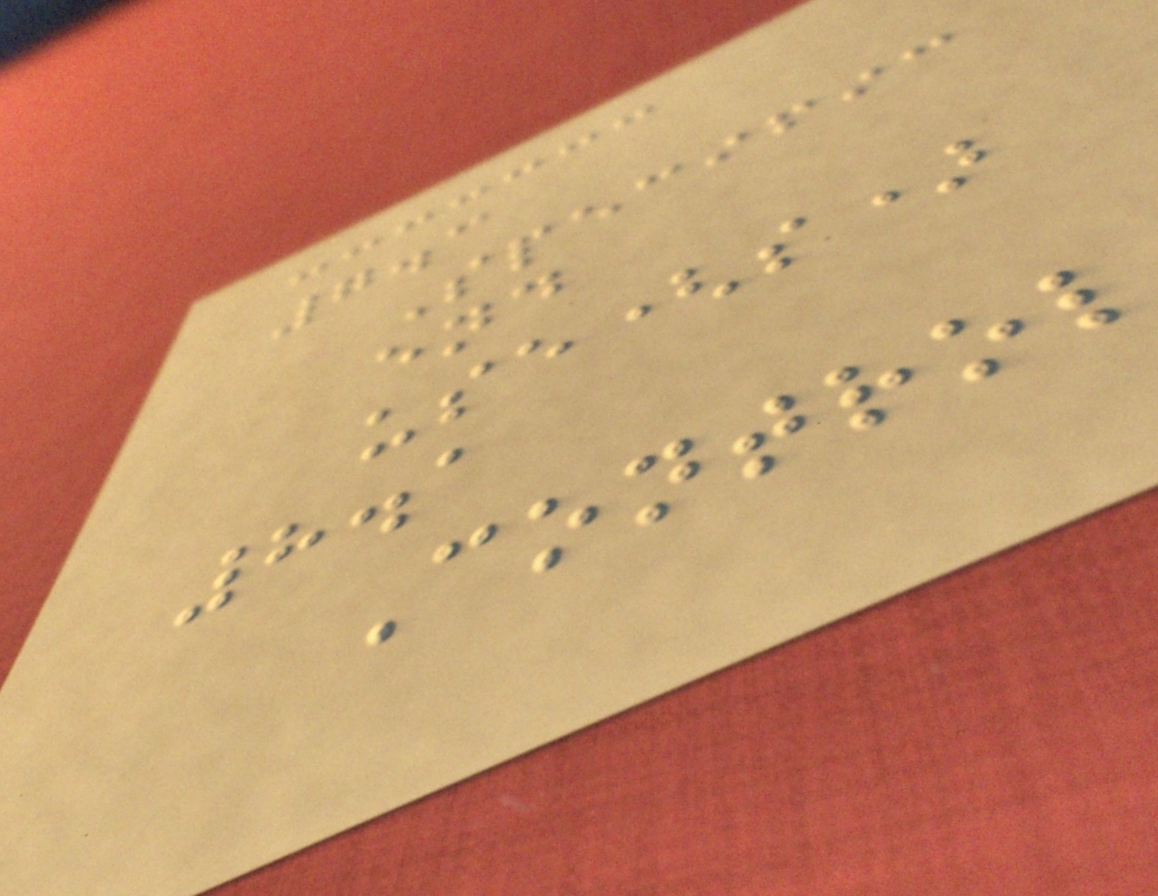7.3
Specific
end
use(s)
8.1
Control
